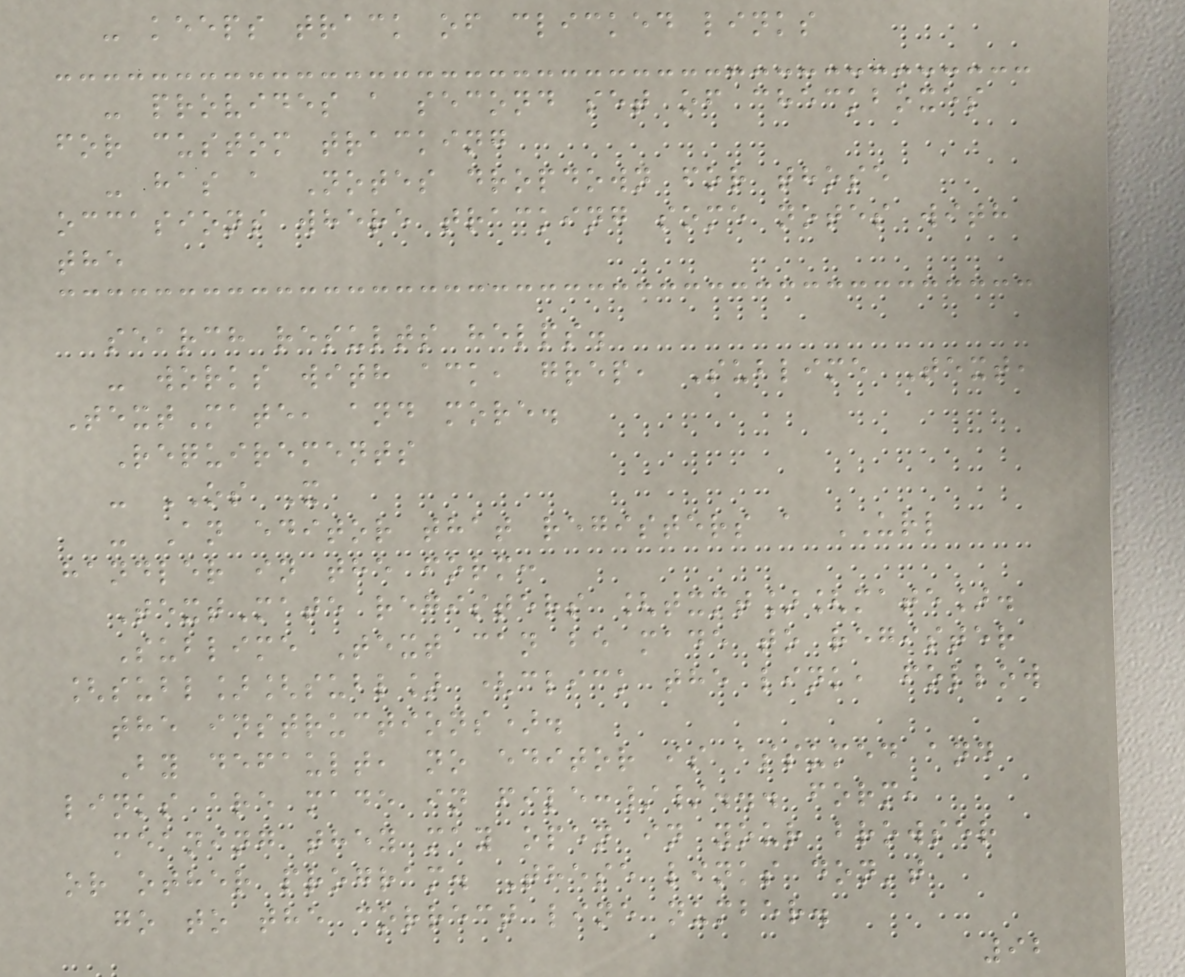- keeps track of clicked links
- provides a second set of checkboxes
for custom tracking
- has a Notes dropdown for those
occasions where tracking some notes with
the
search results helps.
- works with ack, grep, Sublime Text,
TextMate, and more.
Requirements
- OS X
- An editor that registers a URL
handler in the form:
TextMate registers [txmt][mate].
Sublime Text can be made to register
[subl][subl] (click the link, follow
the instructions).
By default, no editor is assumed and
links are made in file://... form,
meaning they may open in your browser
or other program. These links don't
go to the correct line number.
92
